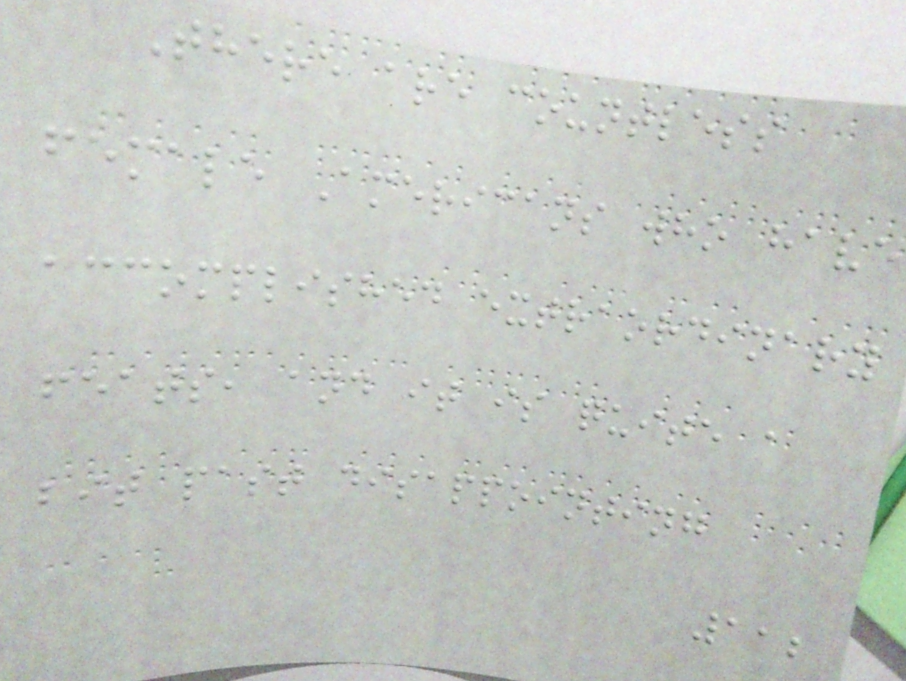There are countless
female Americans who have
accomplished extraordinary
feats, and it is quite a
bit past disappointing
112
